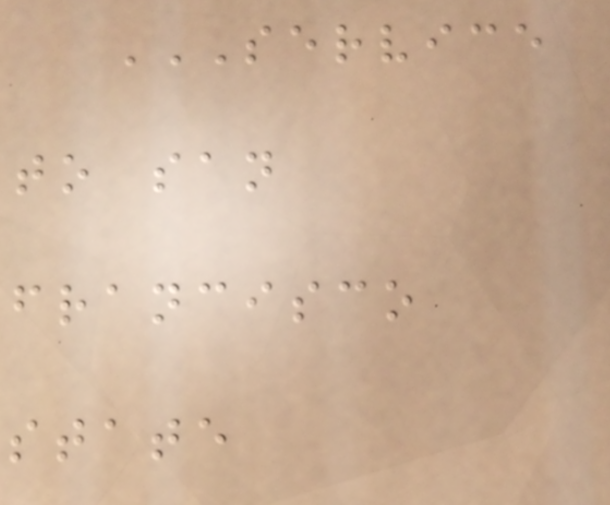SERVICE
TO SAN
FRANCISCO
STATE
